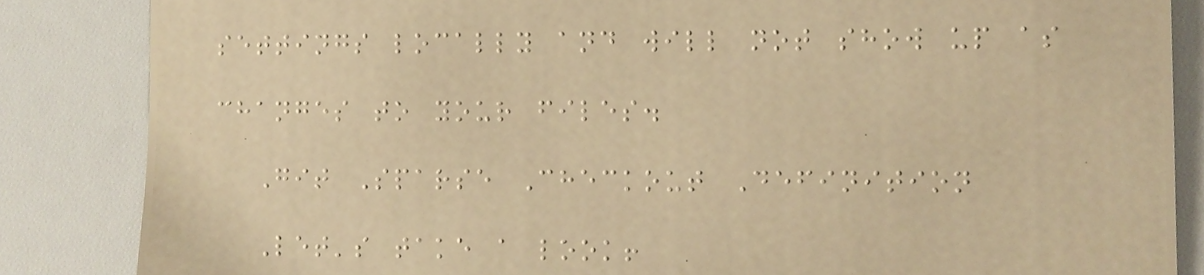settings locally and will not show up as
changes to your files.
Git Sparse Checkout Definition
Let's take a look!
